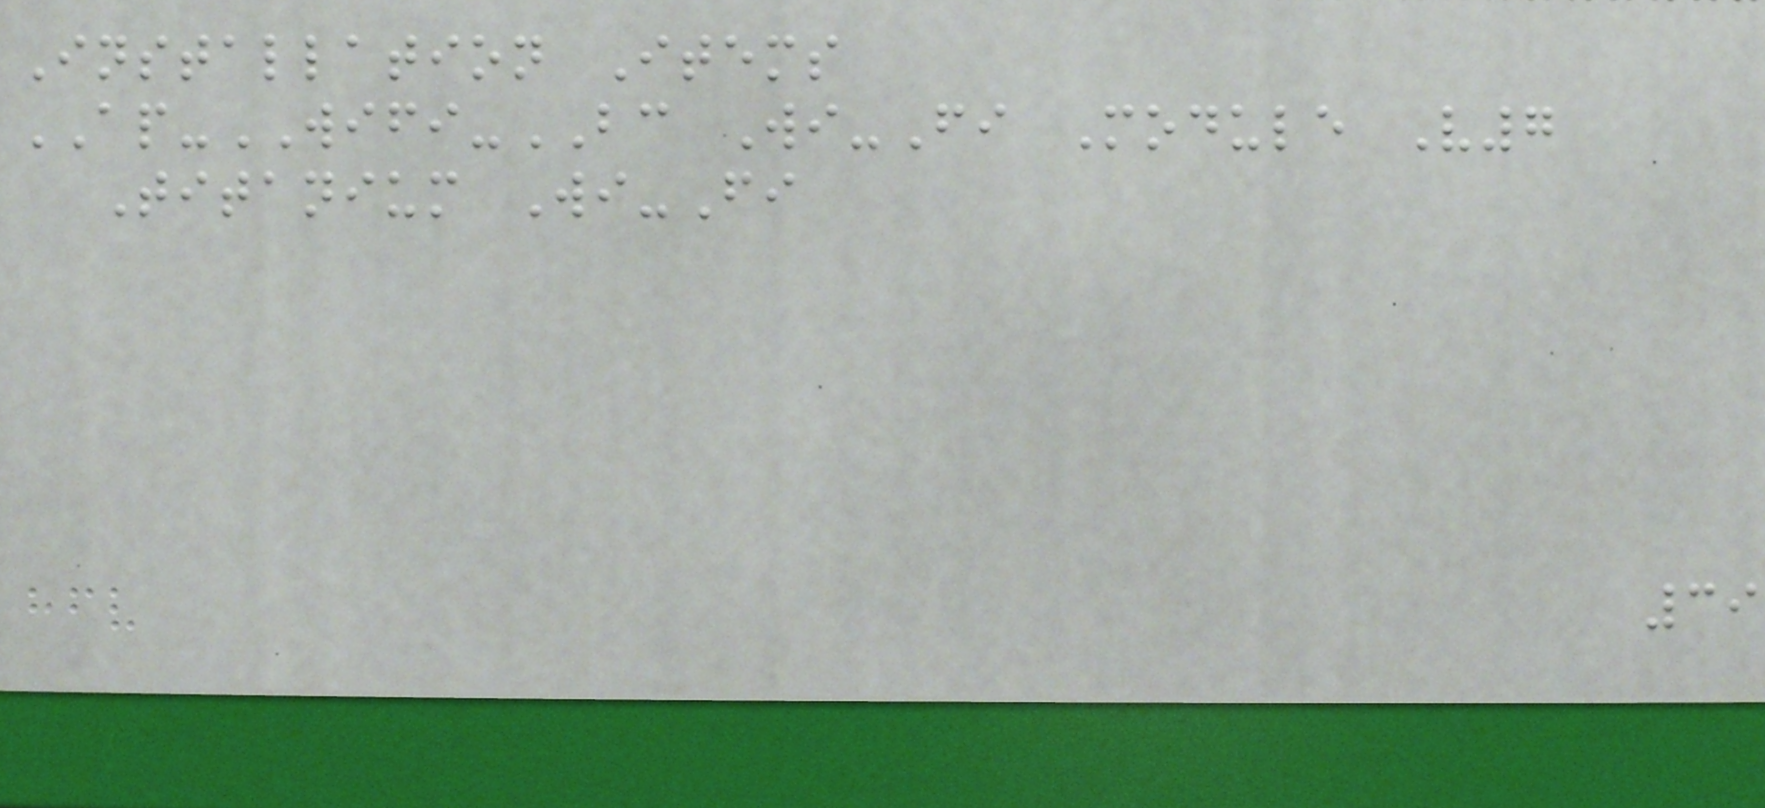Installation Items
AP-WIFI-BC Wi-Fi Module V7
Titanium Wi-Fi
39
